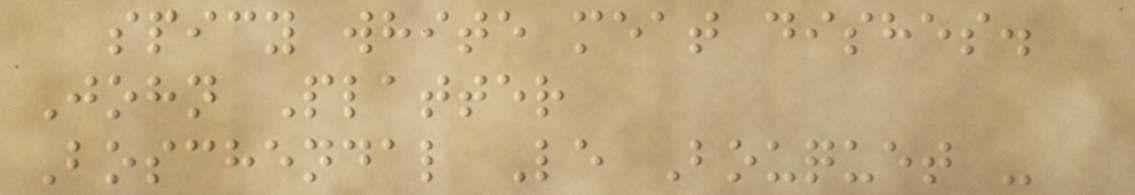spicy white meat dishes.
John Platter
Boschendal Le Bouquet -
